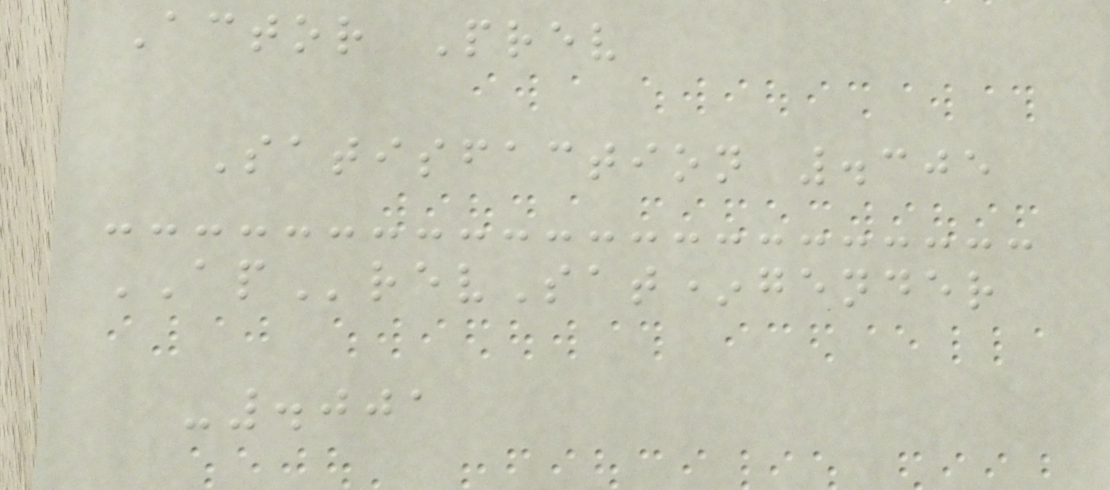Actor Prev
Satisfaction .305
APrevSat*gender
-.001
